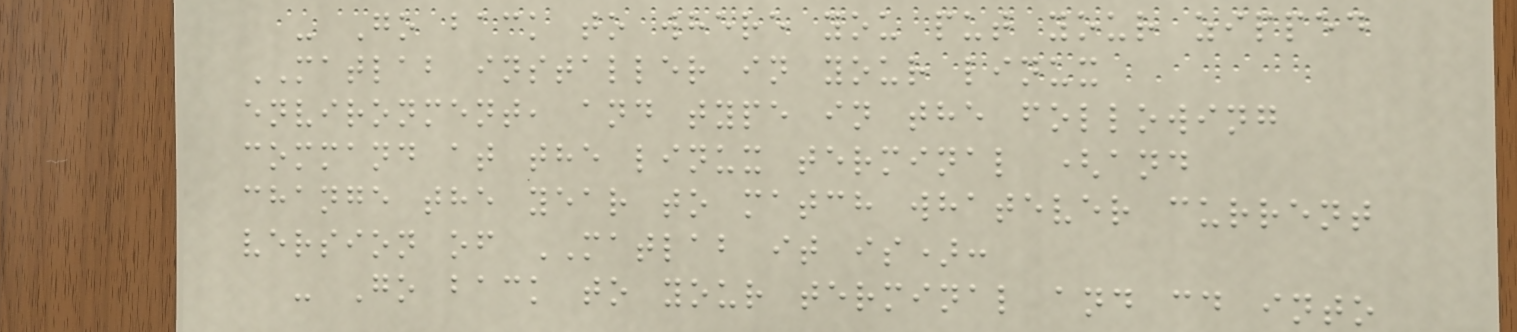- Go back to where you put your zipped
MATLAB installer in your linux
environment, and type in the following
command at the linux terminal (and
change the year to match whatever current
version of MATLAB it is):
- Go back to your terminal and cd into
